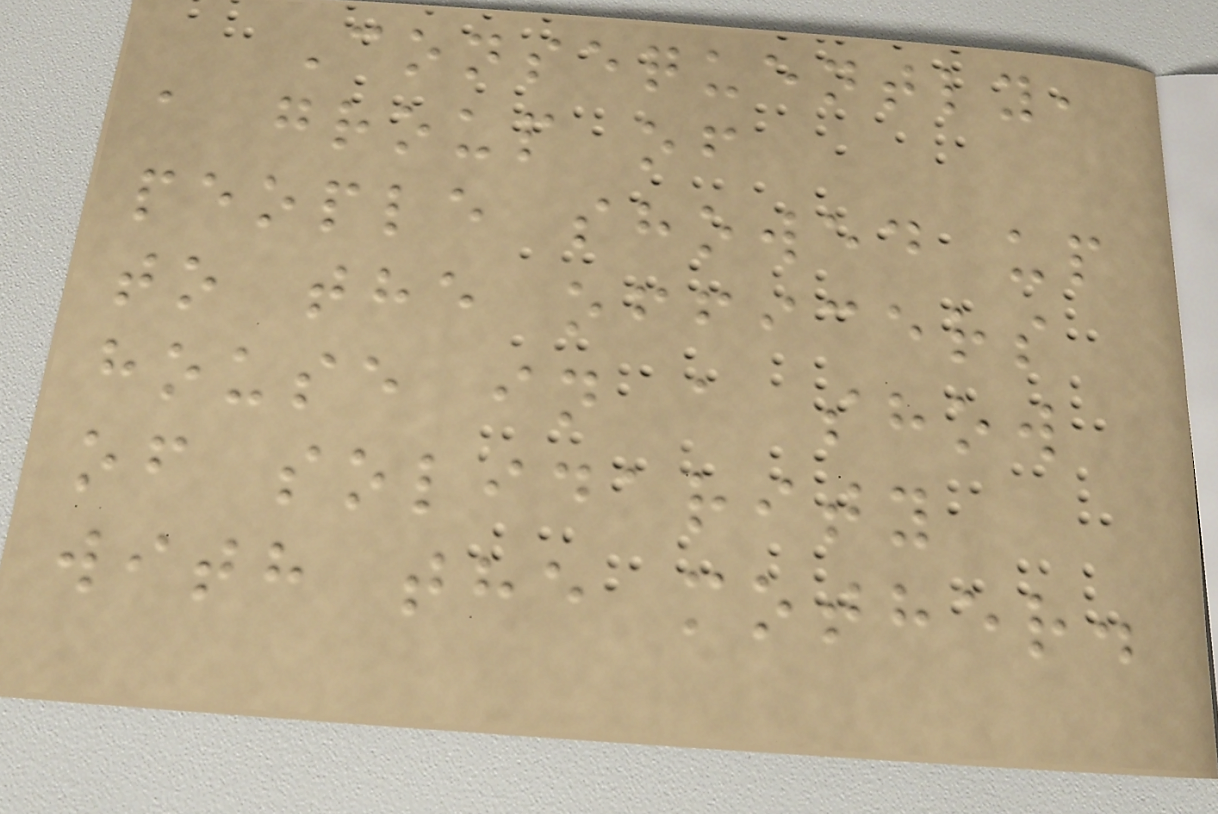Consequently,
a group of
people showed up
to the officers
house in a show
of solidarity
with the mother.
